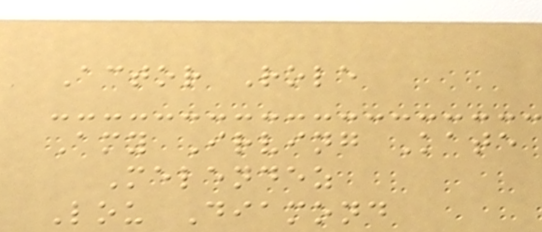Actor Role
Amy Irving Kate
Melendez
Lou Diamond
